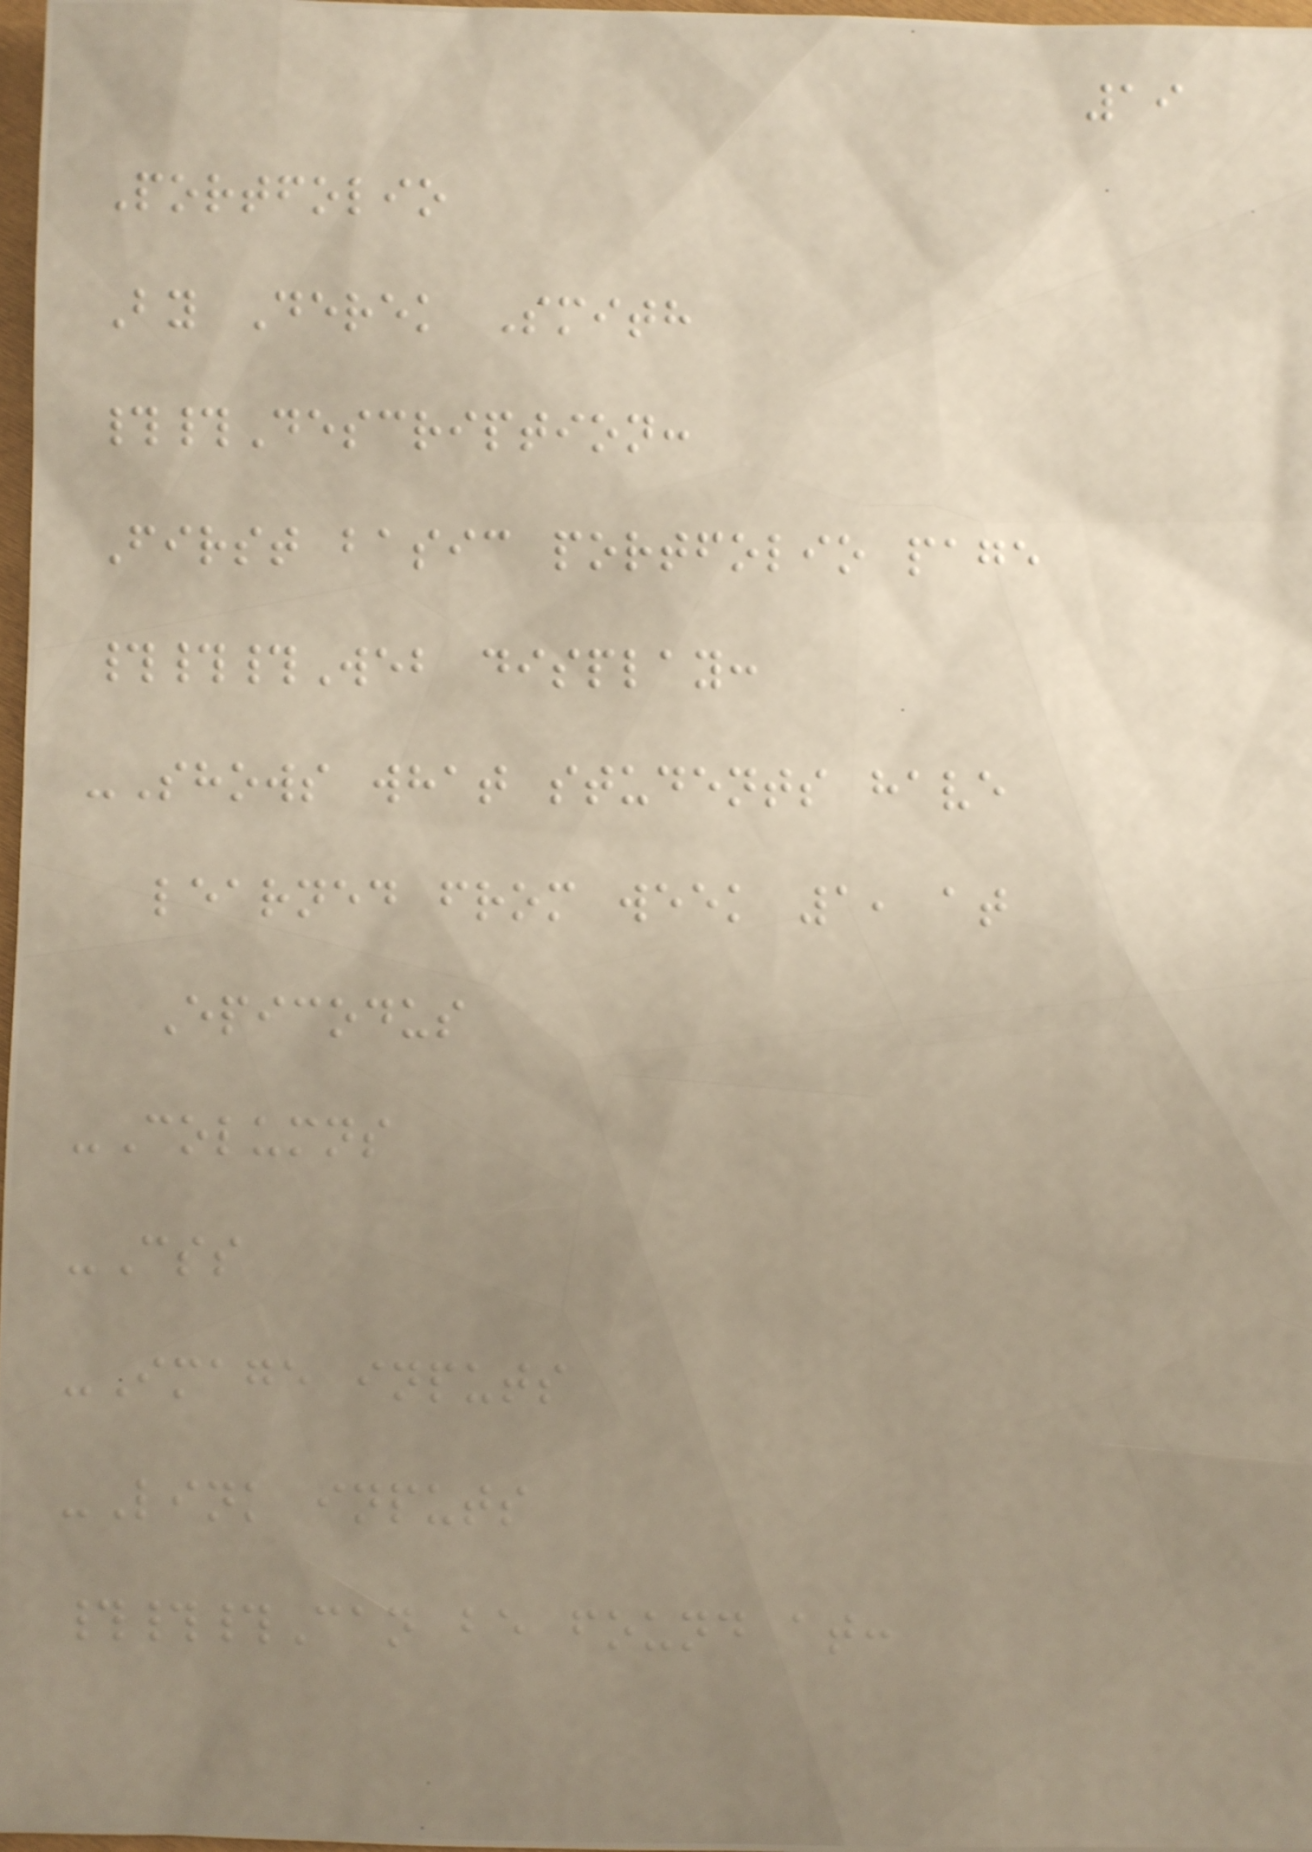19
Portfolio
By Derek Smith
##Description:
First basic portfolio page
###Web display:
-Shows what students have
learned from week 1, at
Epicodus
-Columns
-Css
-Image inputs
-Link inputs
###Can be found at:
